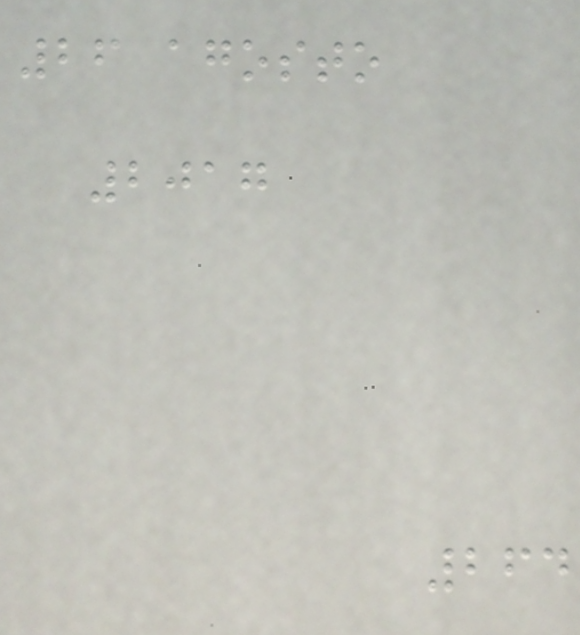26 agosto
2017
264
